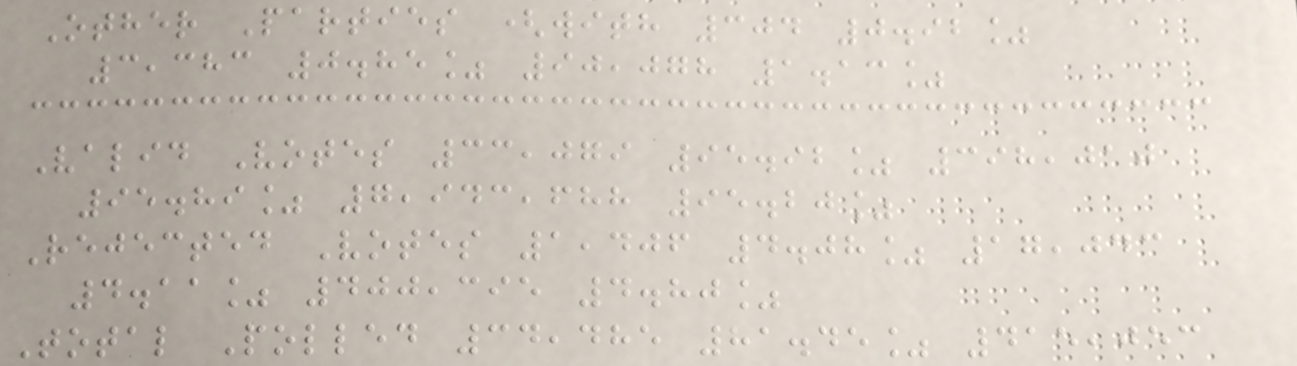Other Parties (with 304 0.92%
3,383 0.85% 90,078 1.13%
Valid Votes 33,079 95.92% 398,010
95.89% 7,943,688 95.20%
Rejected Votes 1,406 4.08% 17,043
4.11% 400,395 4.80%
Total Polled 34,485 81.45% 415,053
